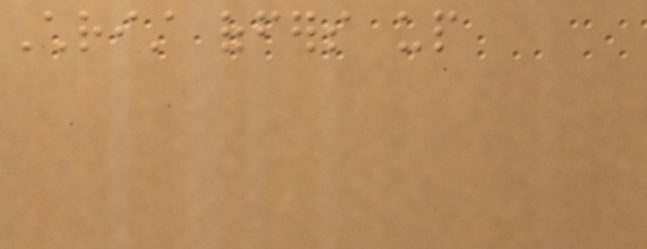Christ offers up
